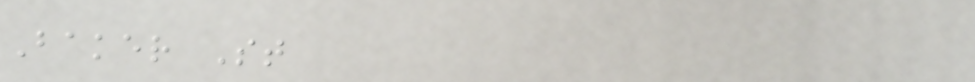Baker St
